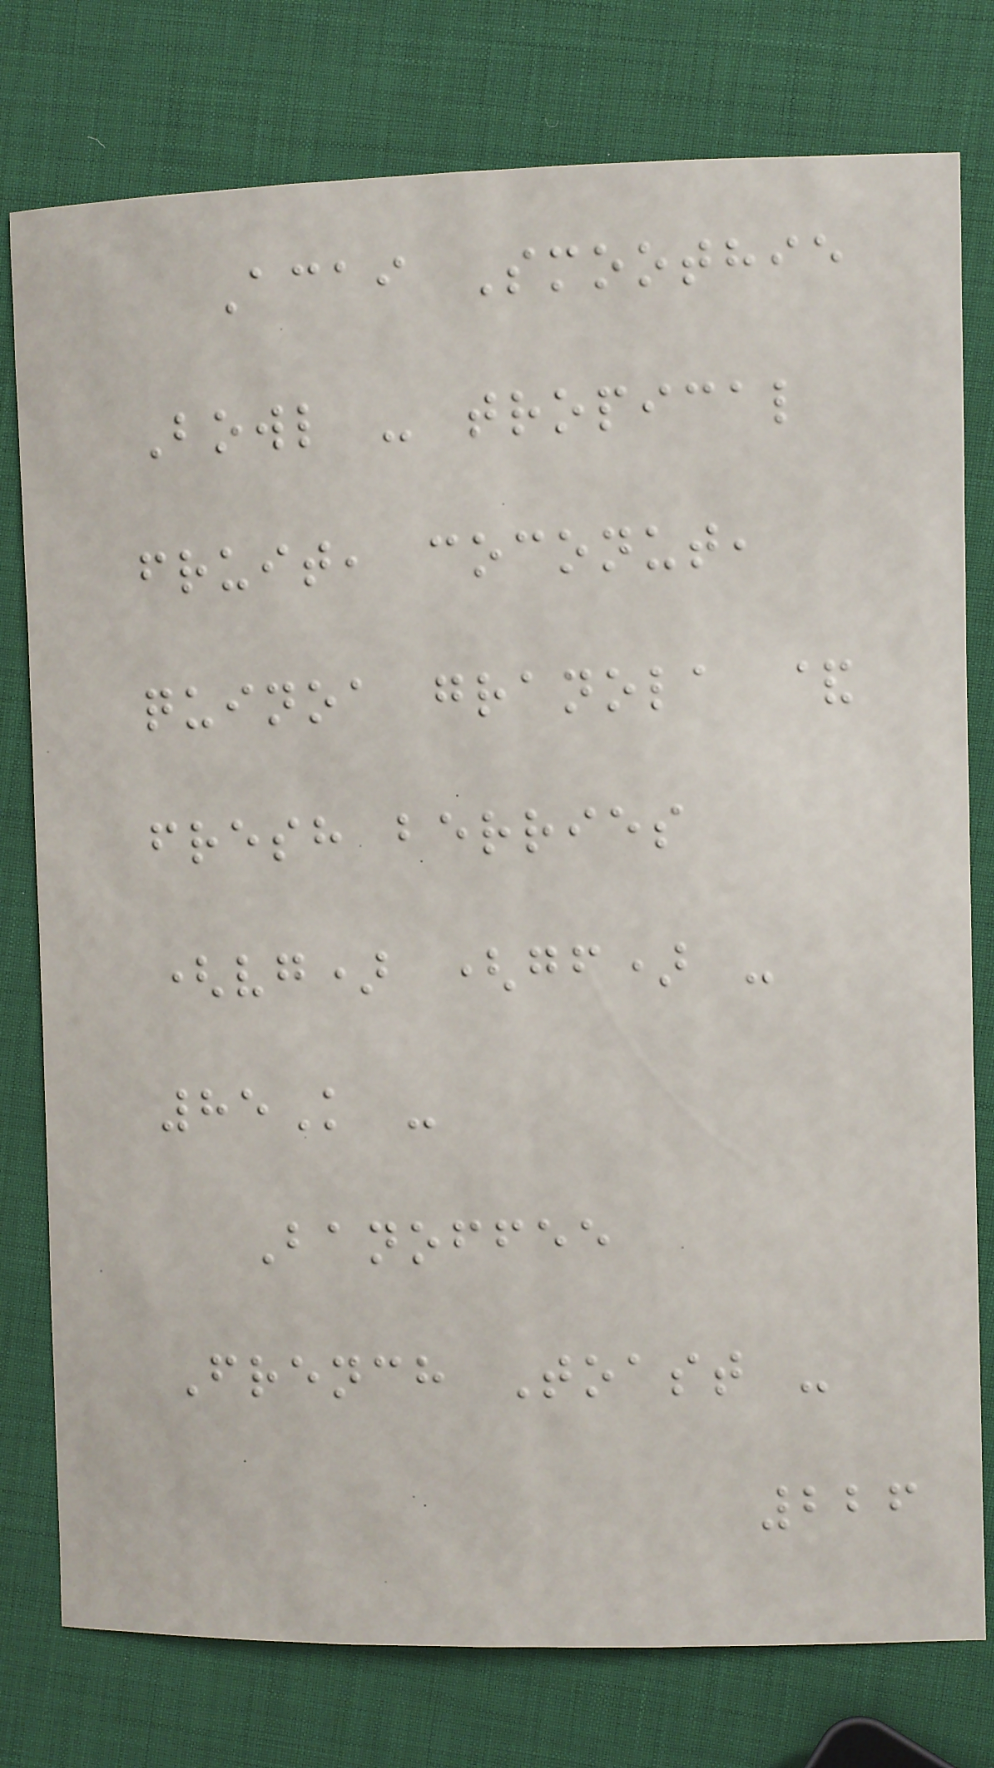Acai Smoothie
Bowl - tropical
fruit, coconut,
quinoa granola &
fresh berries
(vg) (gf) -
85K -
Banoffee
French Toast -
226
